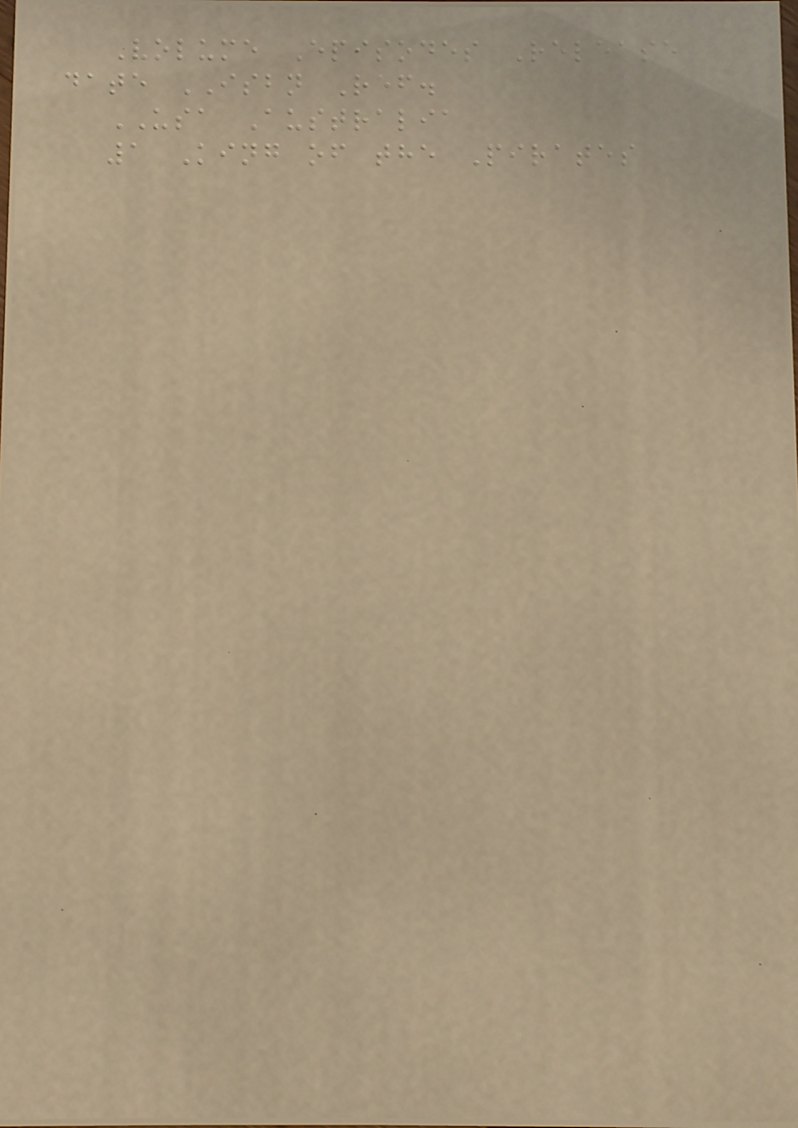Volume Episodes Release
date ISBN Ref.
USA Australia
1 King of the Pirates
